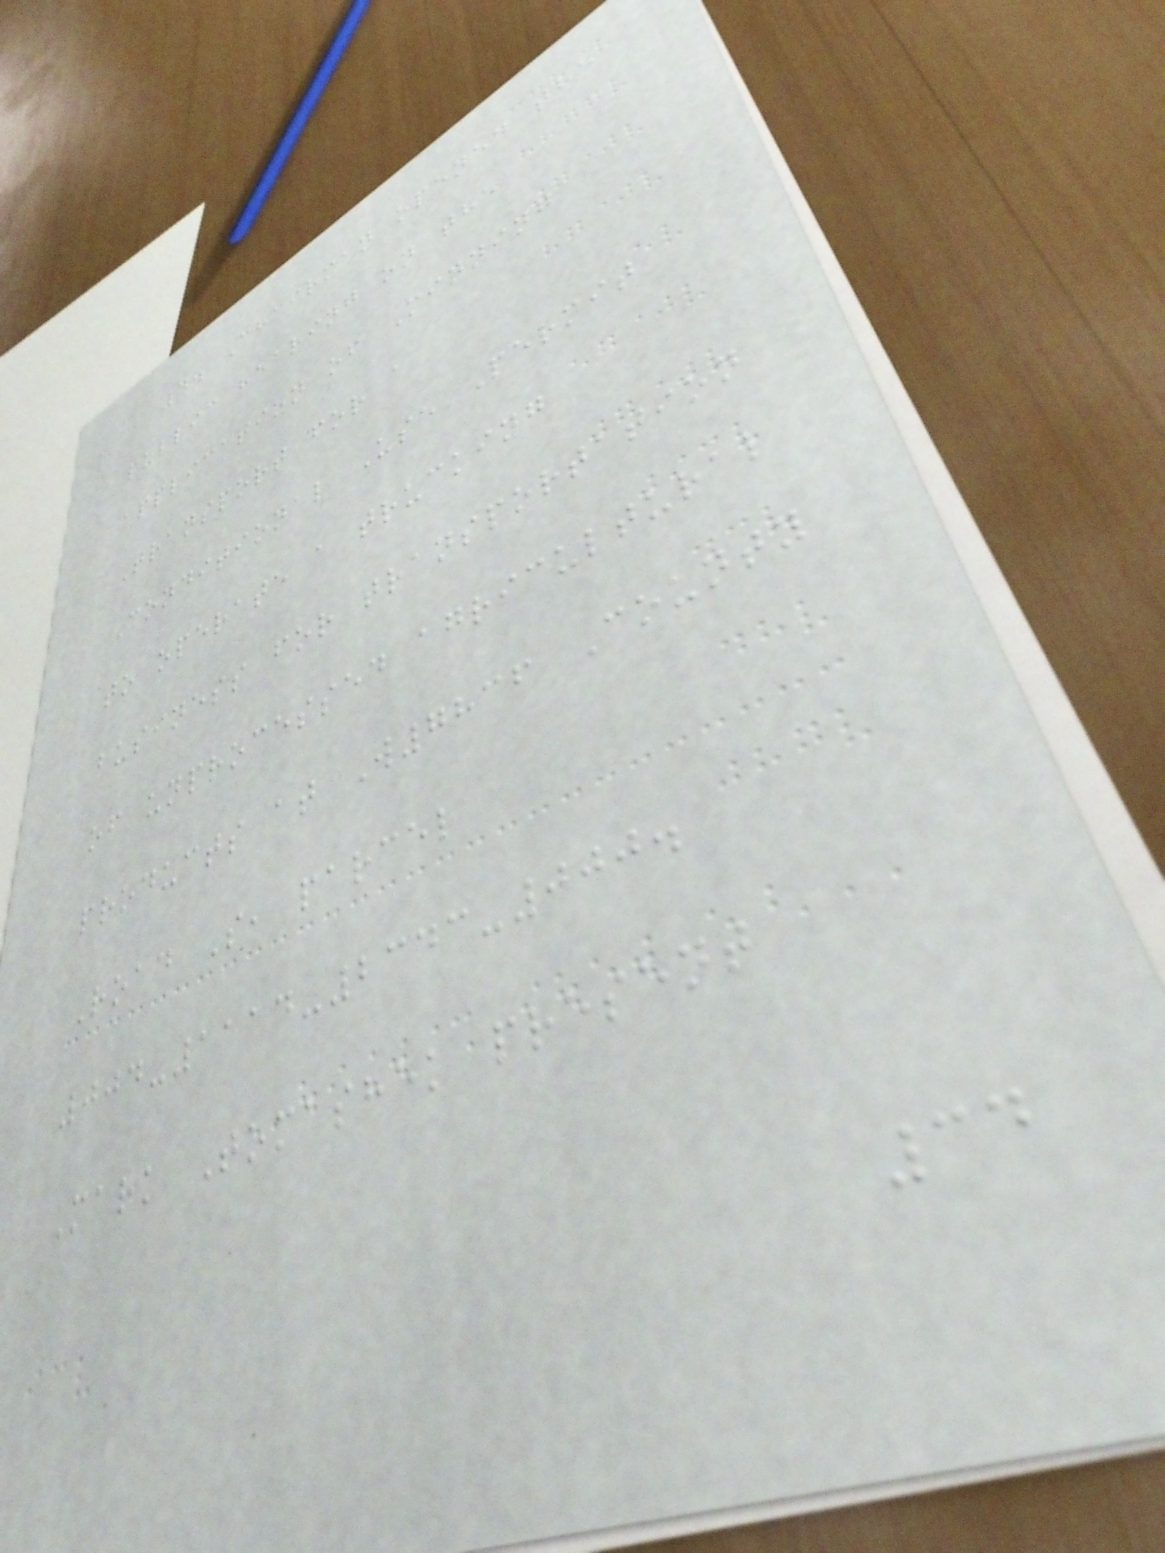4. Chairman opened the
public hearing on the
application of Minning
Transport for a
Conditional Use Permit
to operate a trucking
business for transportation
of unprocessed agricultural
products at W7836 County
Road S, parcel
004-1114-2343-000.
Mark Tomashek present
34
